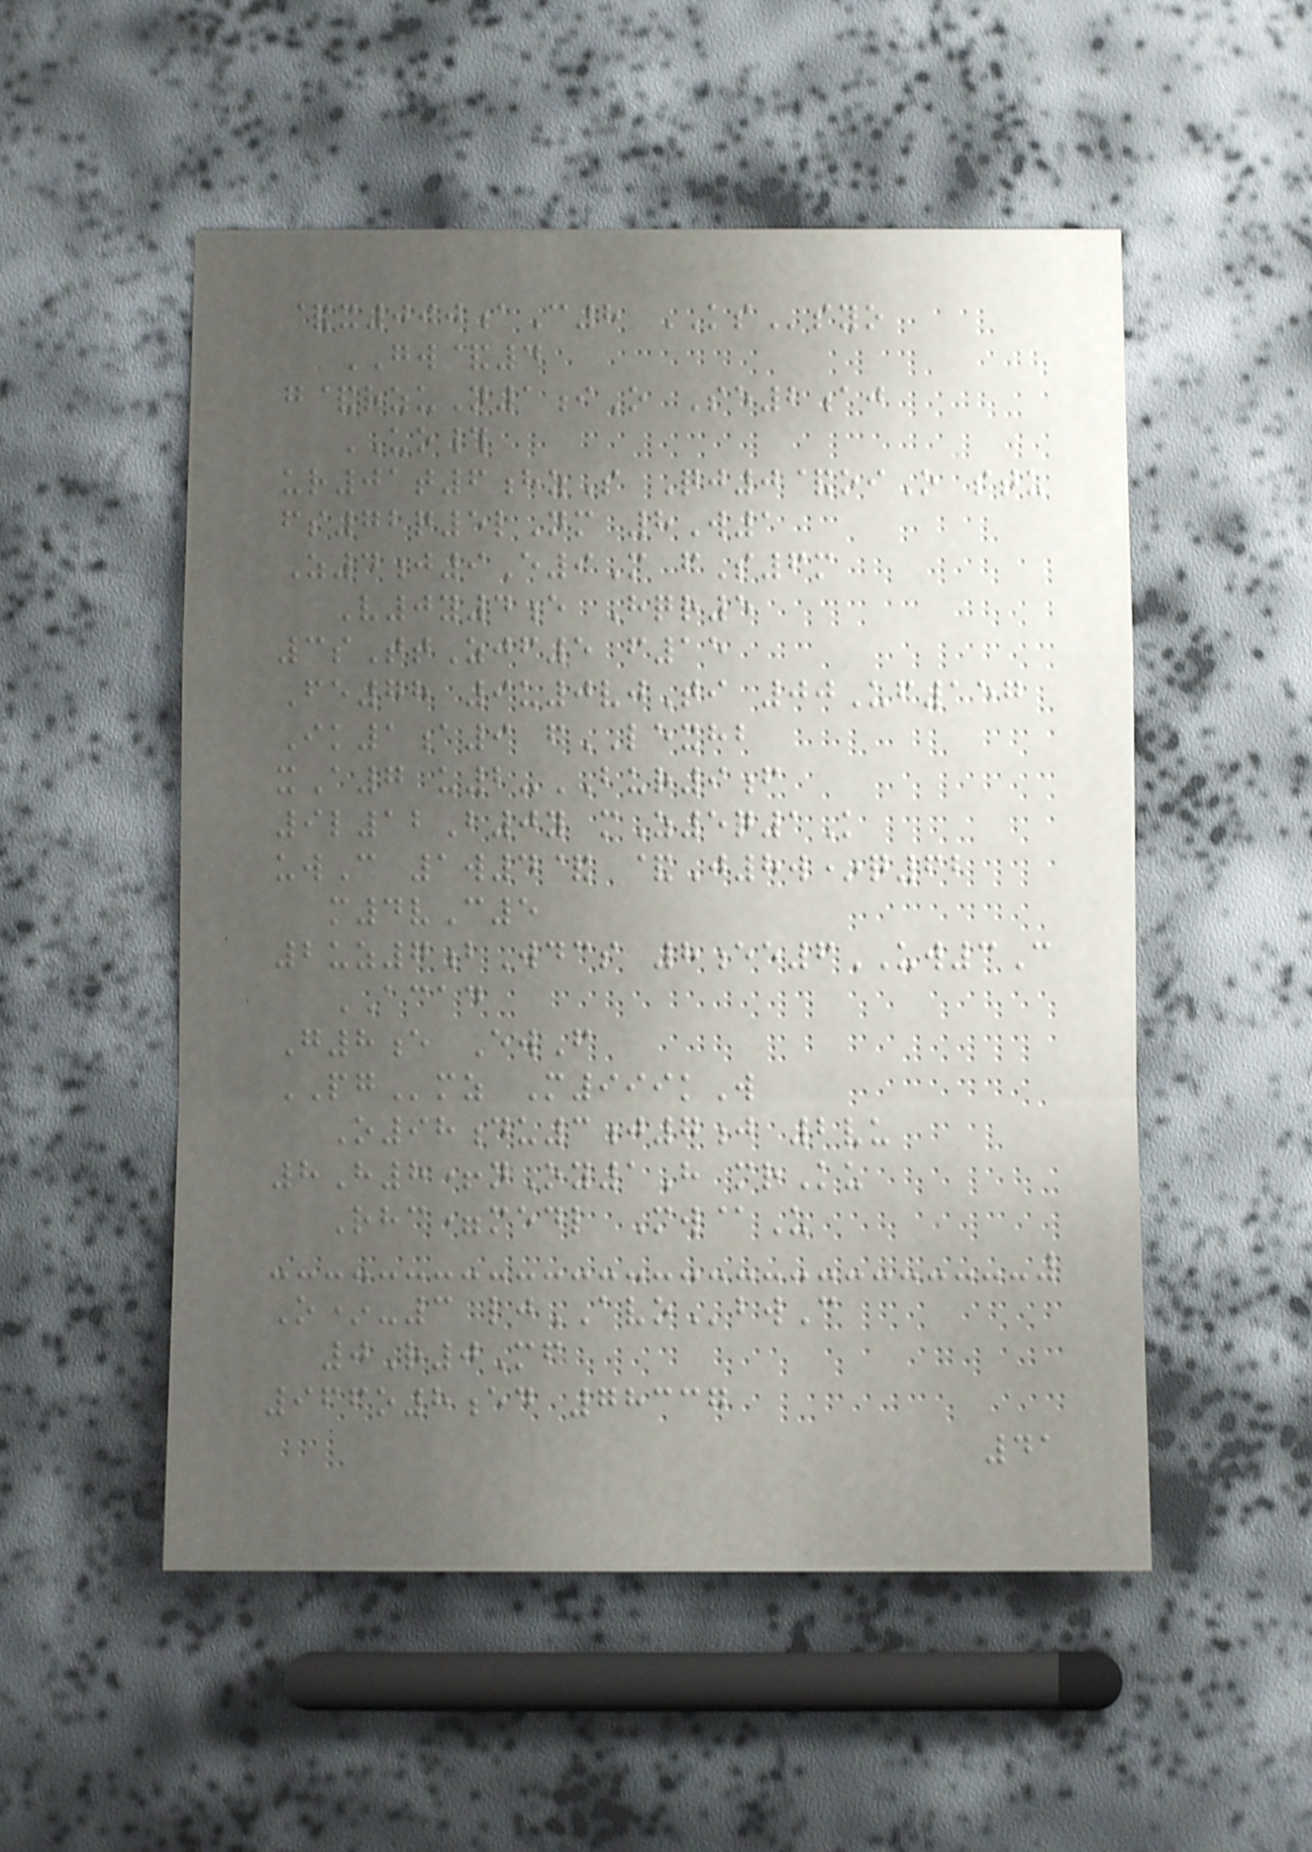&x090aC8 KSsyo
GW&4
g&rzuN1iO Se2aj
UO#
ur01t6hzS Qj0&oiO stu
fs72q5lNm 8W1
Z4j9E9M fS6m
V0y4e Hqr5
3sTtZjf5 f15
Fe78 9u0vjTi 00Uf157
Ik1a9 fLEXHB
xA7 u2-BUR9f
9l12B0y mZ5q1K
uwC 1w4& &J8w*q62
m4vC5
2uz7bWdcs 8ee6UW3C
ACAD
G8e EwF
PGmz M999kW
O98du3j7j 2vu
8H8+nOy1H mrKu
Rhc=medl Mw@U
O*-3 ljAVObwC
0R0Mf
966o8ed 78337
41
